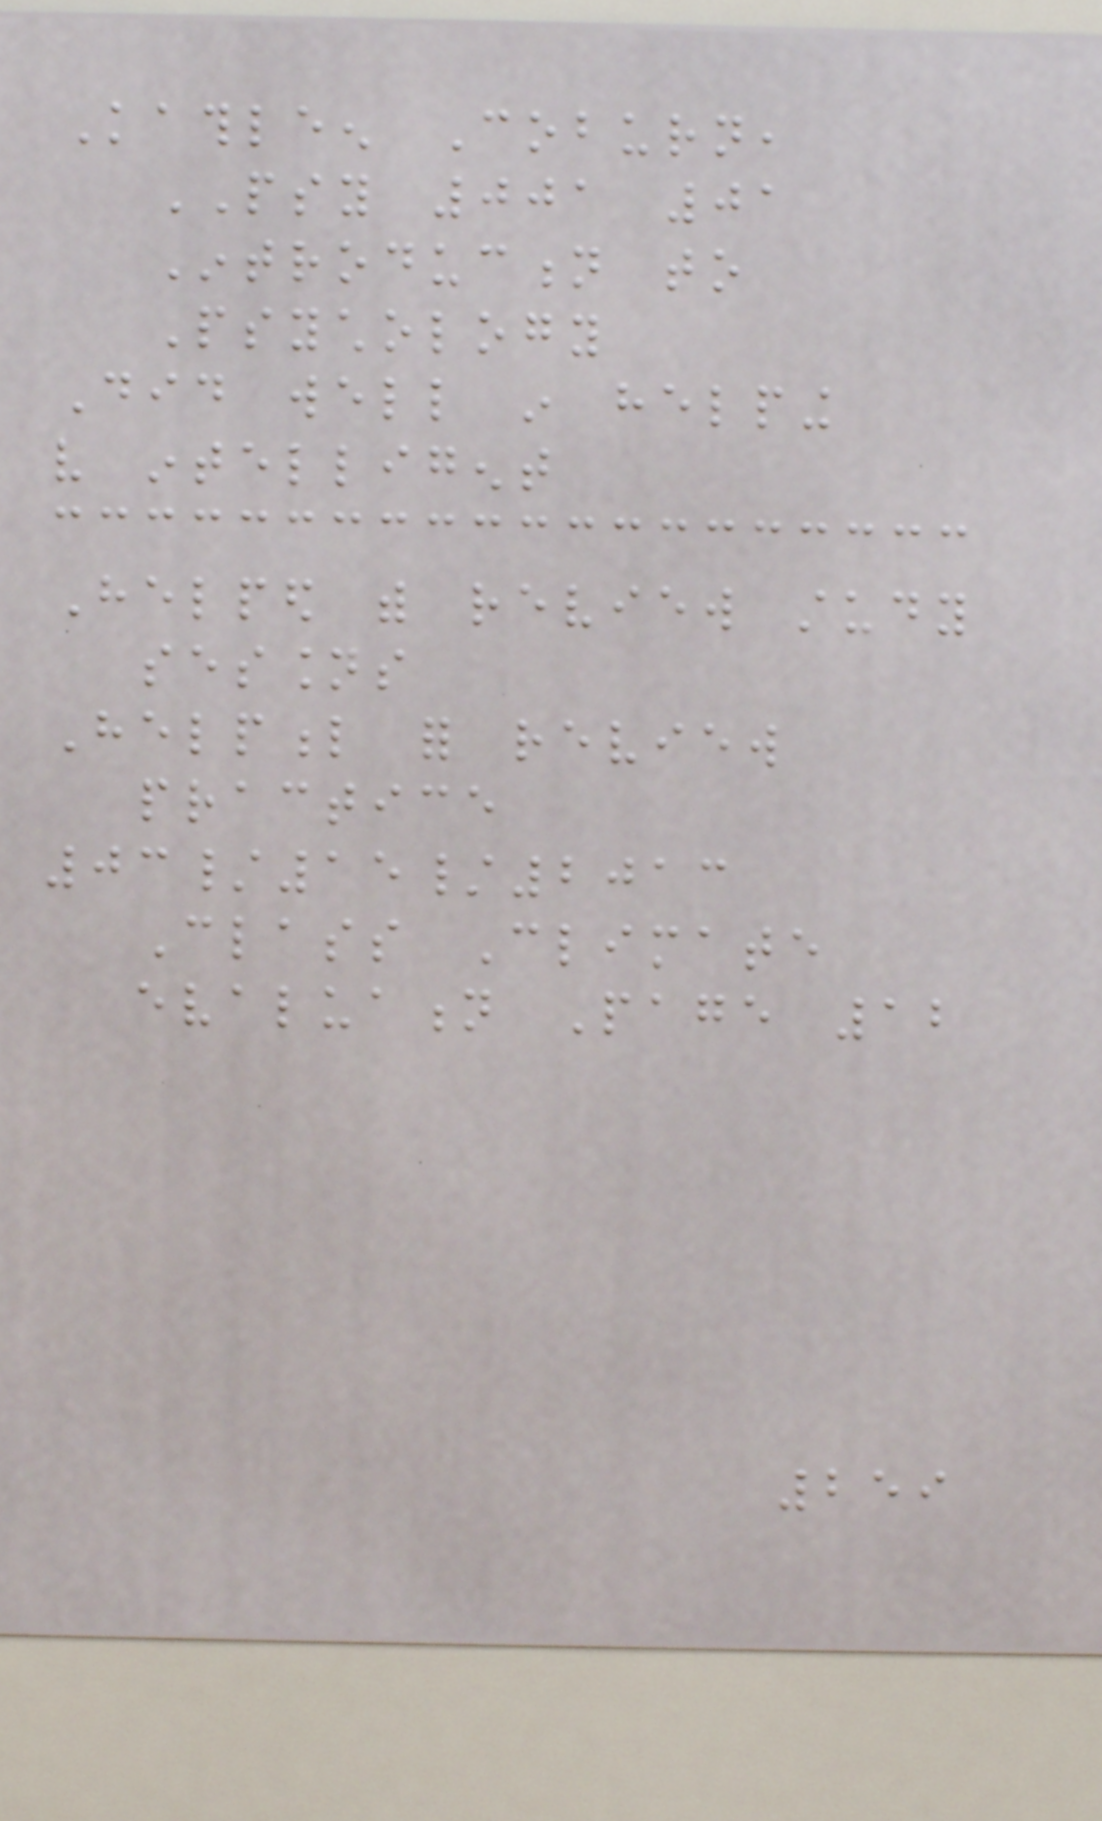Kathleen Coburn,
PSY 001 01
Introduction to
Psychology
Did well in helping
very intelligent
Helped with review study
sessions
Helpful for review
practice
03/15/2013
Class Climate
evaluation Page 12
259
